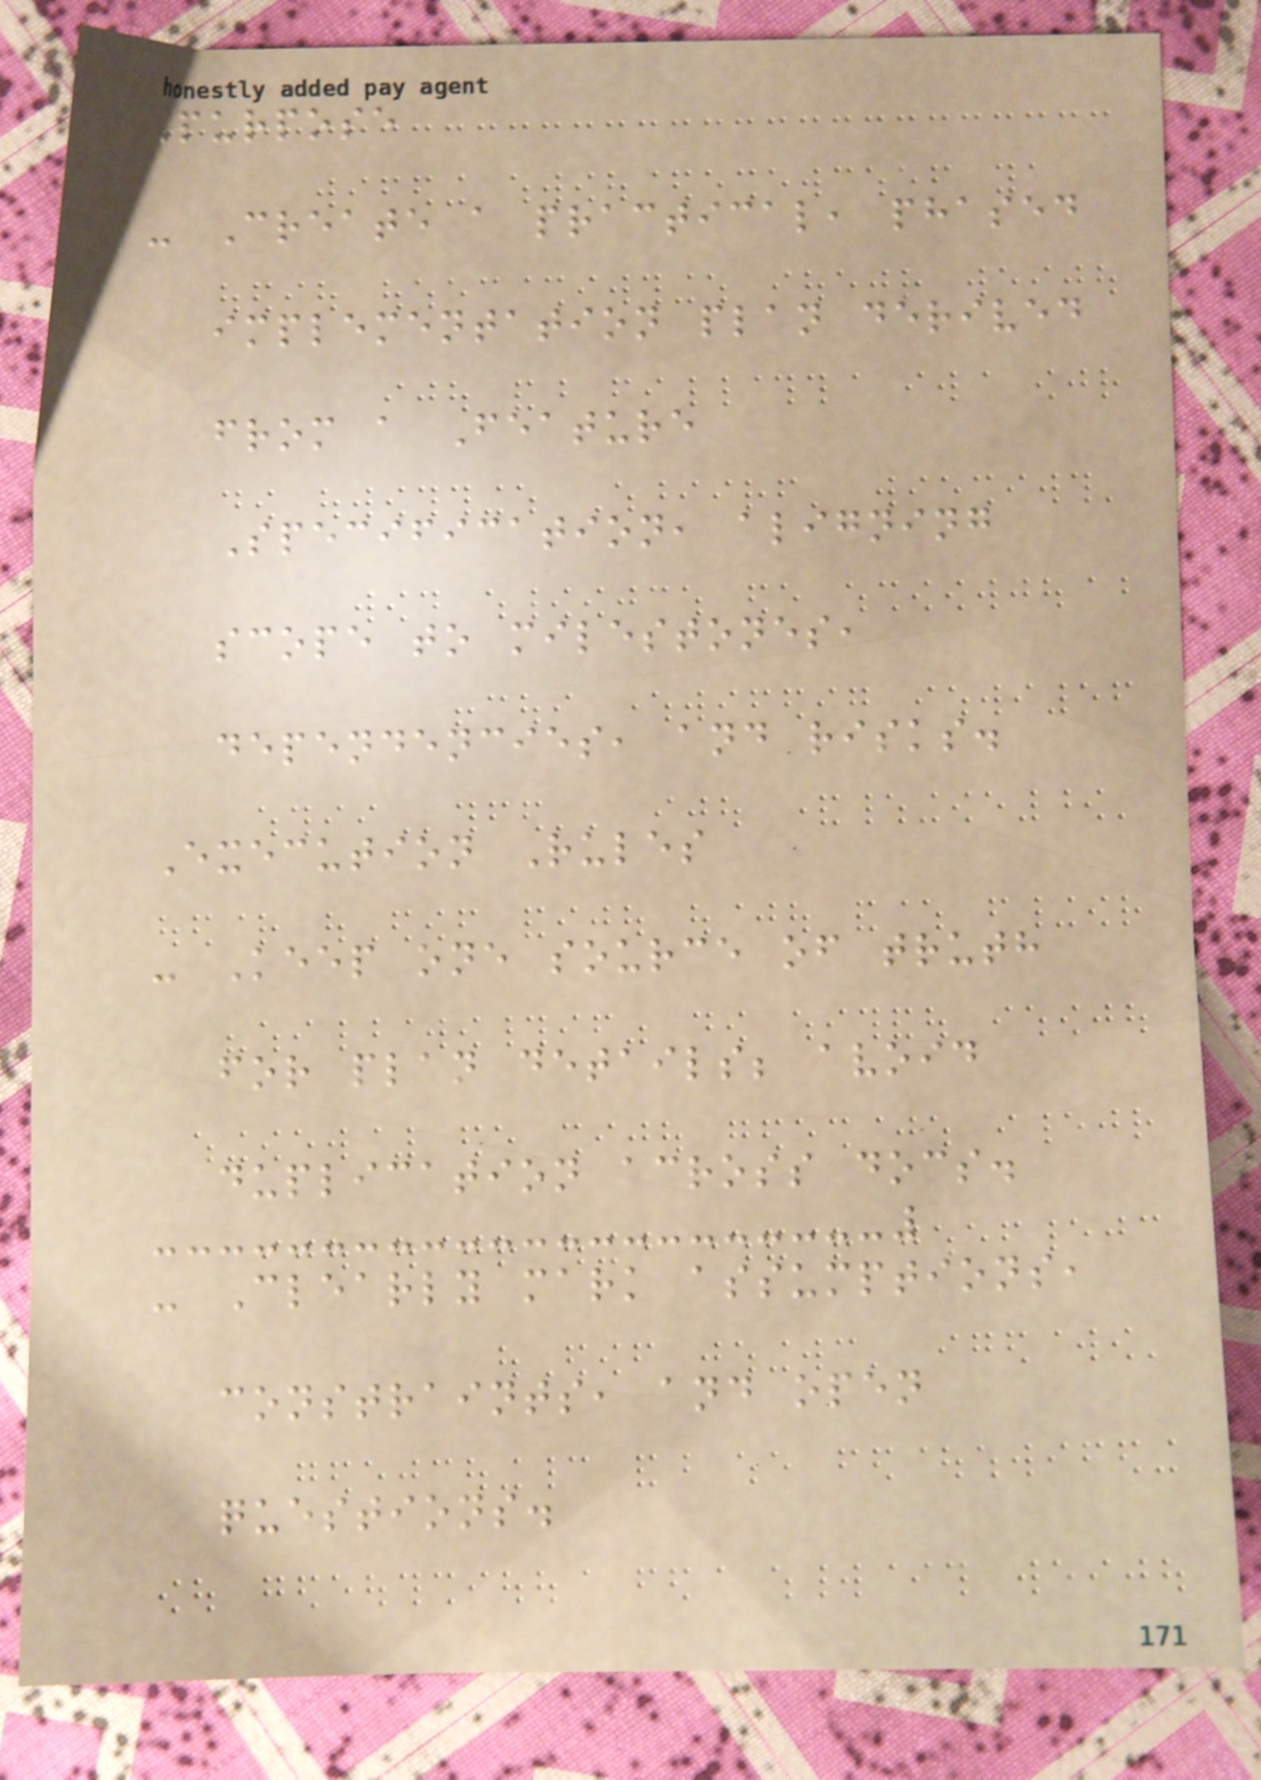Purpose
- Create a practical, phased
implementation plan derived
from a Feature
Specification, aligning
scope to milestones,
dependencies, and risks.
Execution Rules
- Keep one source of truth
for plan details; avoid
duplication across docs.
- Clearly mark assumptions,
constraints, and open
questions.
